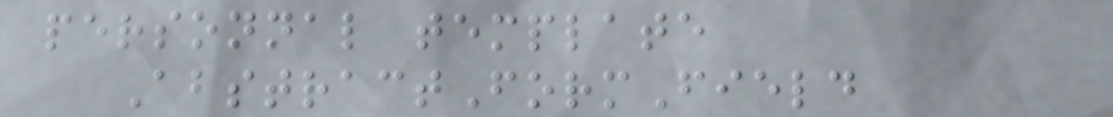personnal template
AbstractFormField
